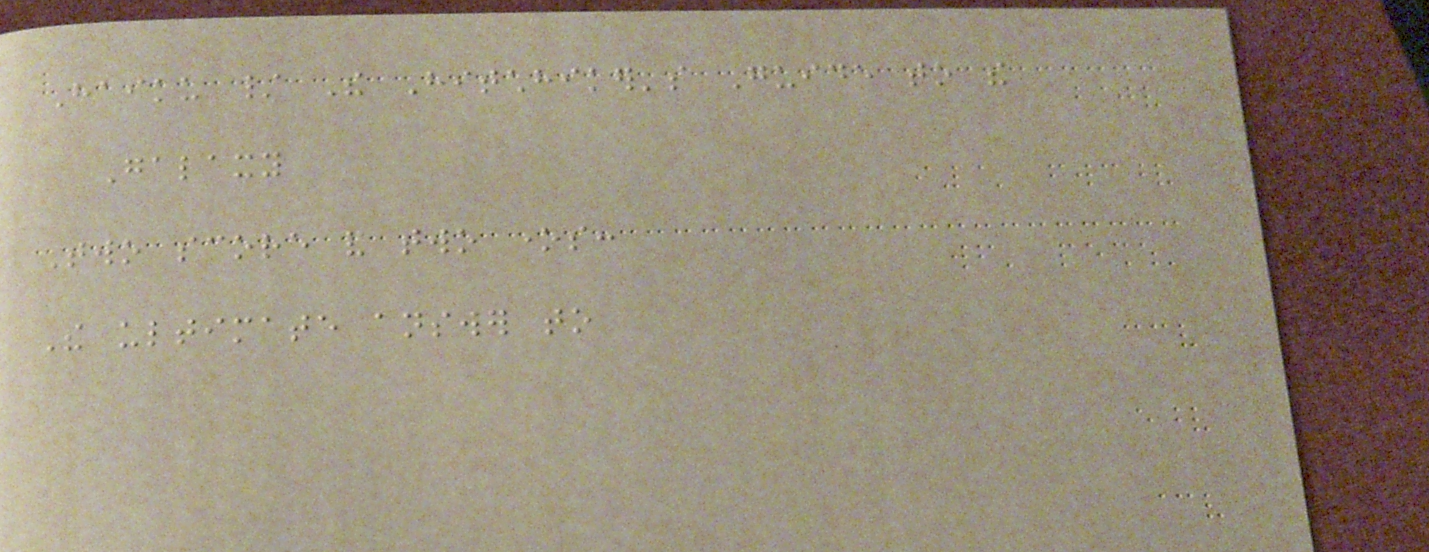Haiku / The Hitchhiker's Guide to the
Galaxy
Two score and two ones:
The ultimate answer to
